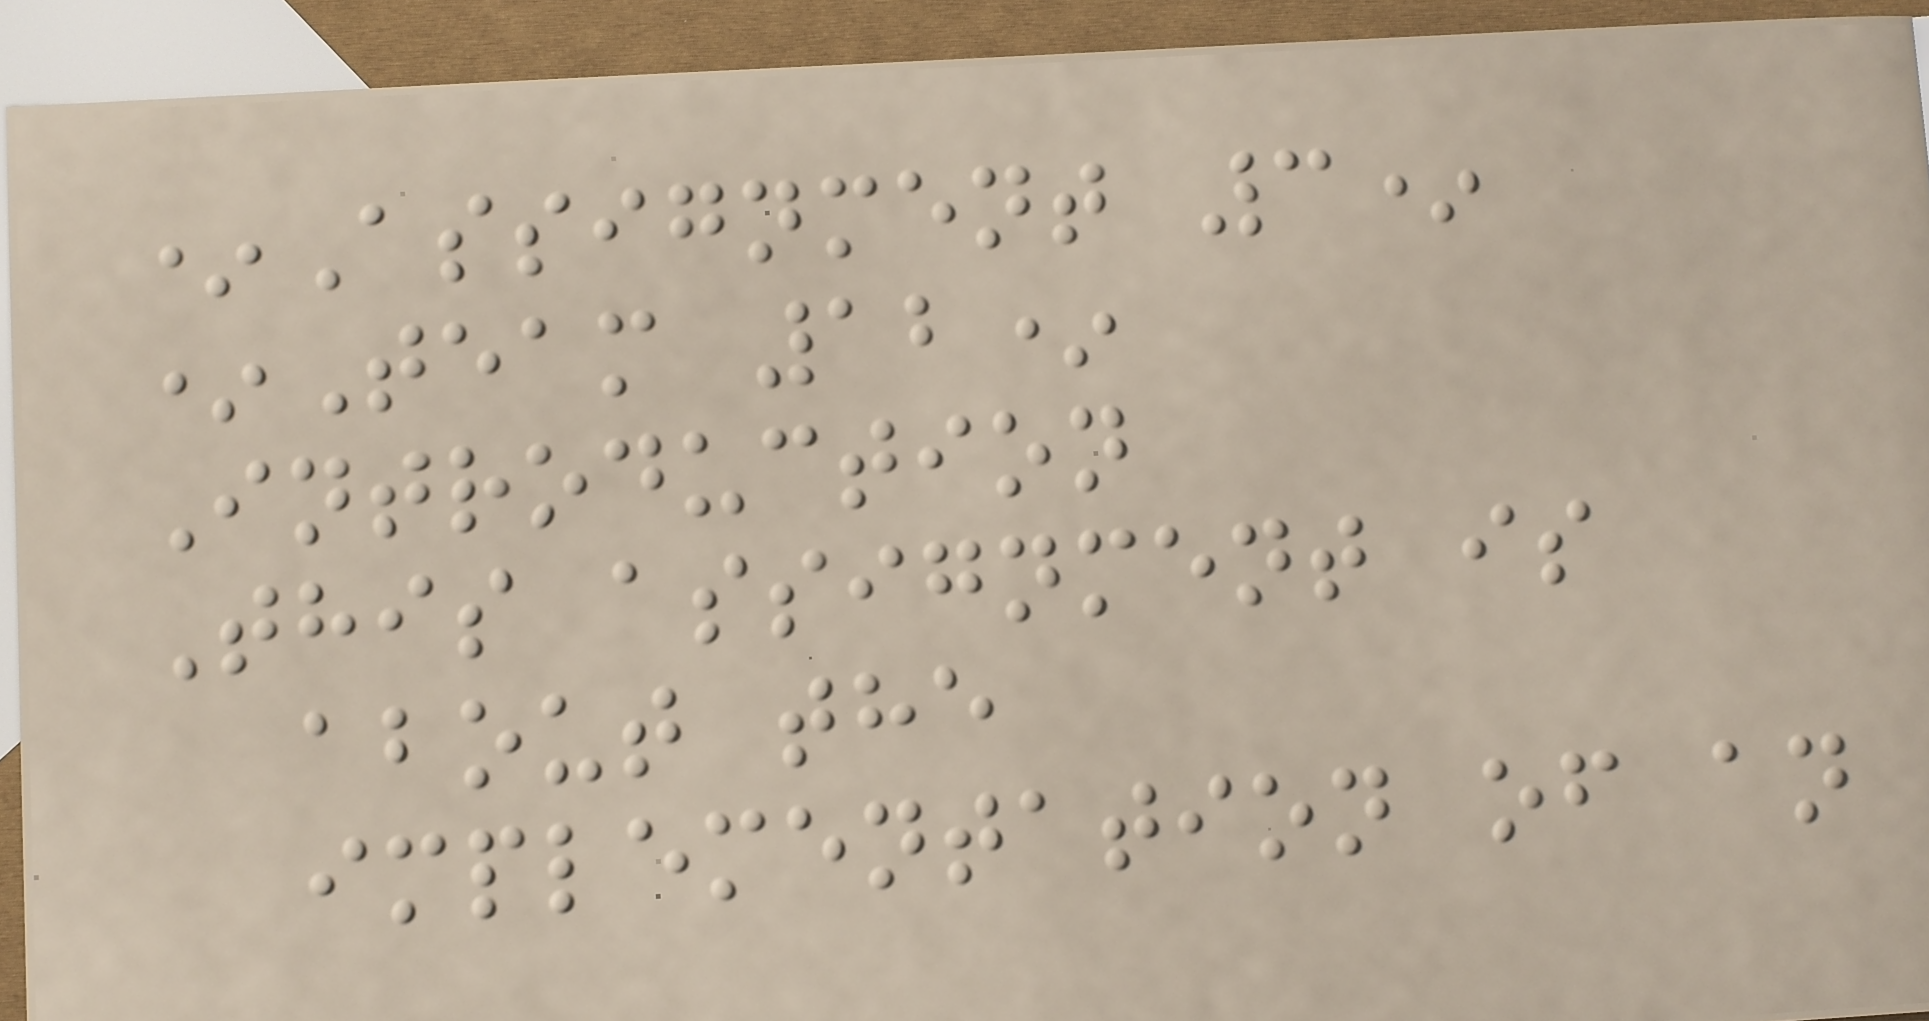*Assignment 3*
*Team 12*
Introduction
This assignment is
about the
implementation of an
